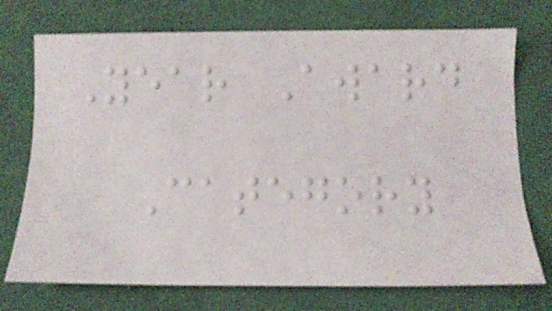Year Award
Category
